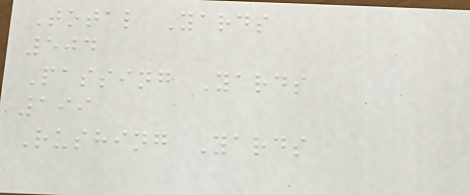Total Yards
504
Passing Yards
199
Rushing Yards
